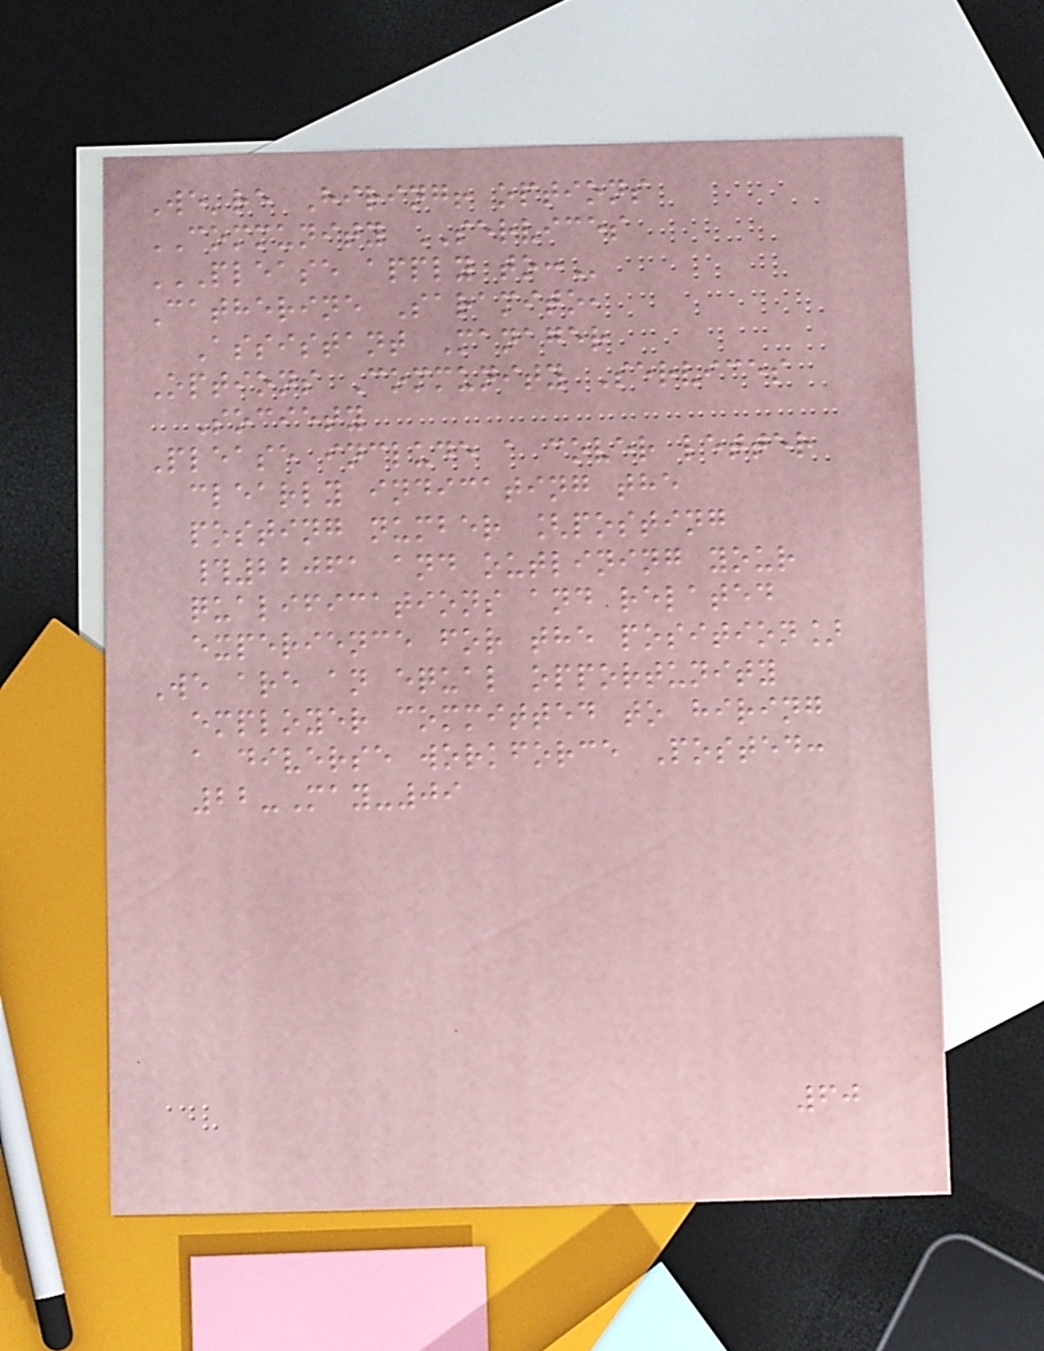We're Hiring! options
COMMUNITY SERVICES
PLEASE APPLY TO:
Catherine Saramito,
Assistant Manager
Options Community Services
Society
Please include a cover letter
clearly indicating the
posting number [posting
#22061 and outlining your
qualifications and related
experience for the position]
We are an equal opportunity
employer committed to hiring
a diverse workforce Posted:
22-May-09
60
